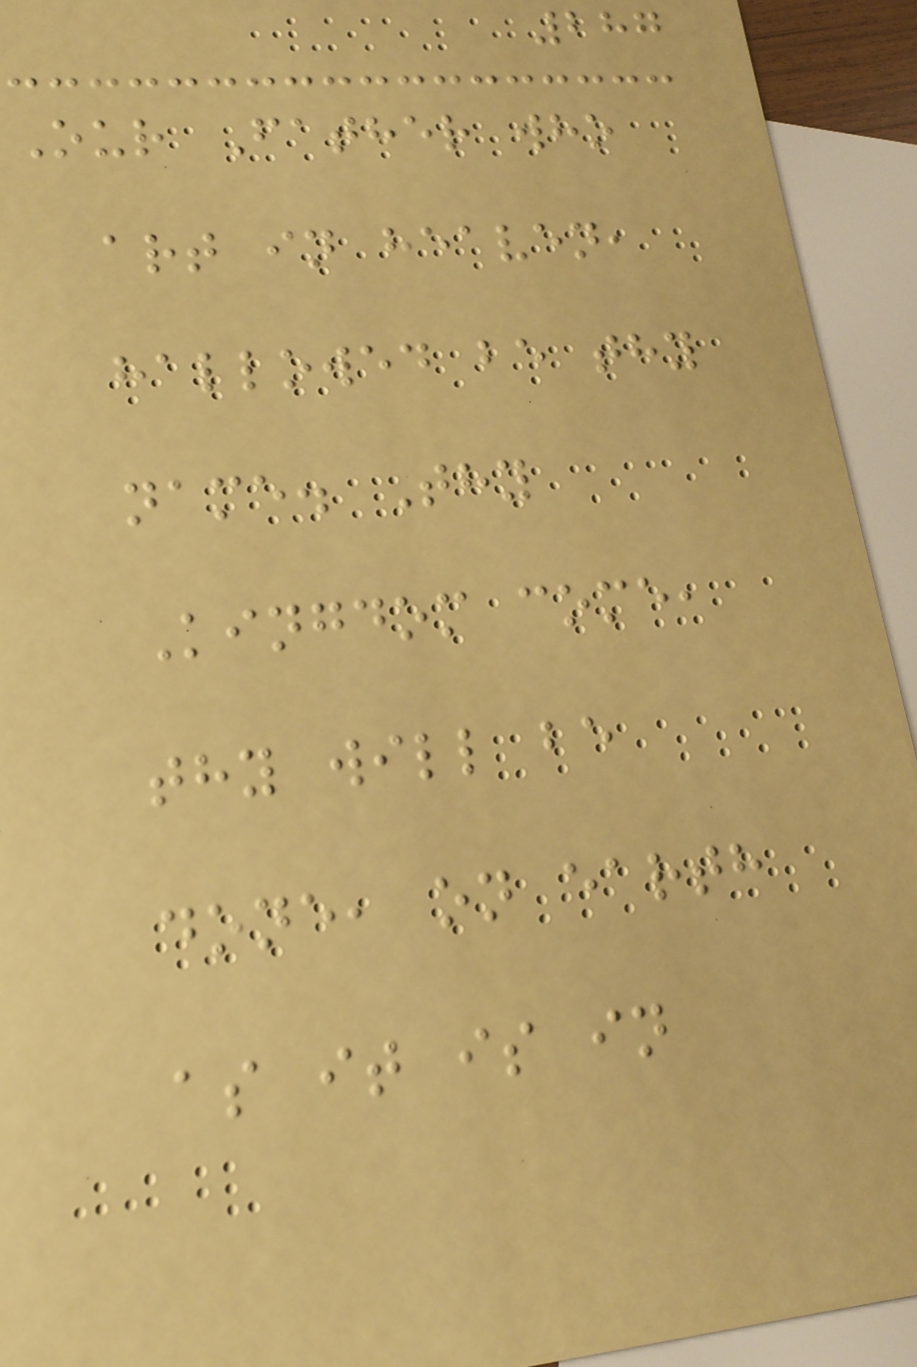287
Our Father who
art in heaven,
hallowed be thy
name. Thy
Kingdom come,
thy will be
done, on earth
as it is in
